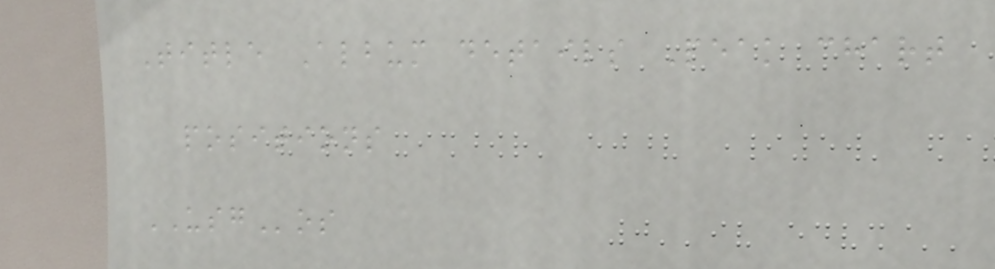Title Album details Peak chart
positions
USGos
